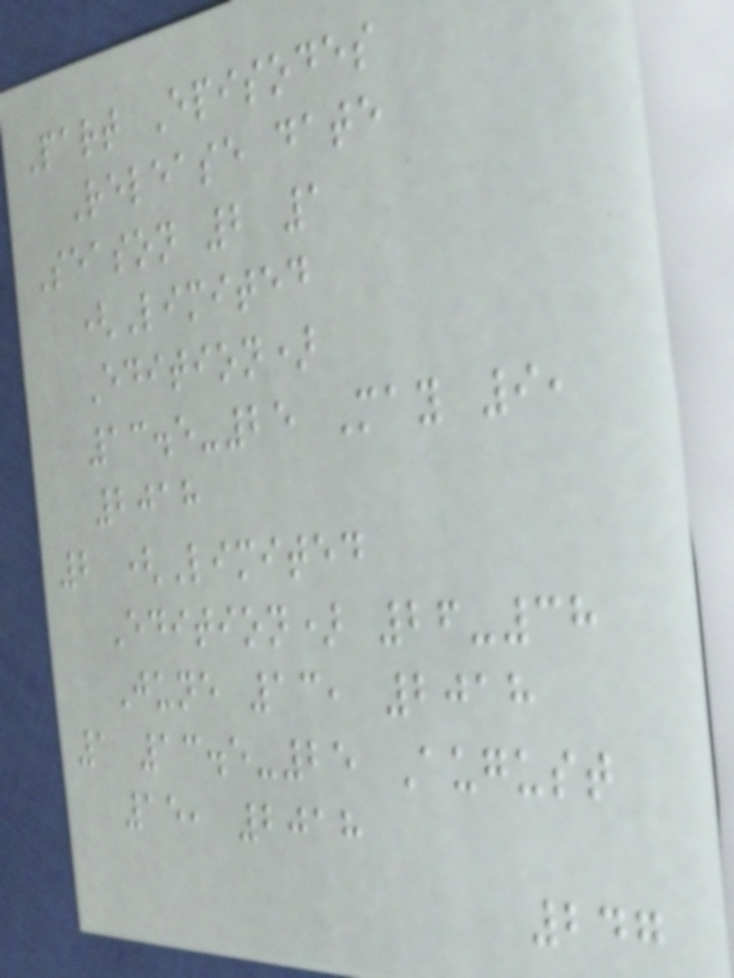Part Episodes
Release date
Season 2 1
(Limited
Edition)
13.5-25 May 9,
2018
2 (Limited
Edition) 26-38
June 13, 2018
1 13.5-25 August
15, 2018
247
